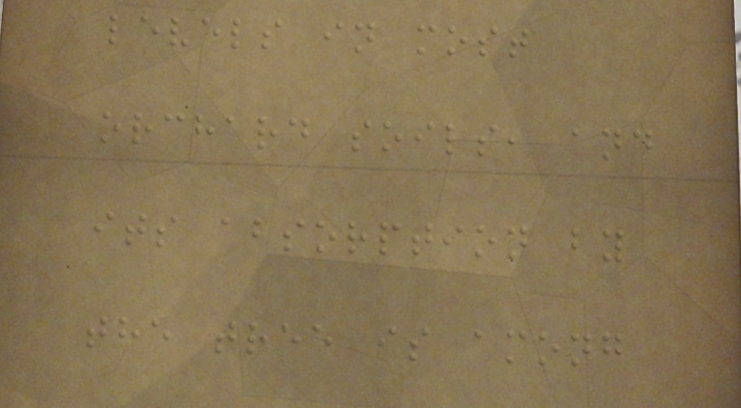levels in most
orchard soils, and
its absorption by
the tree is among
